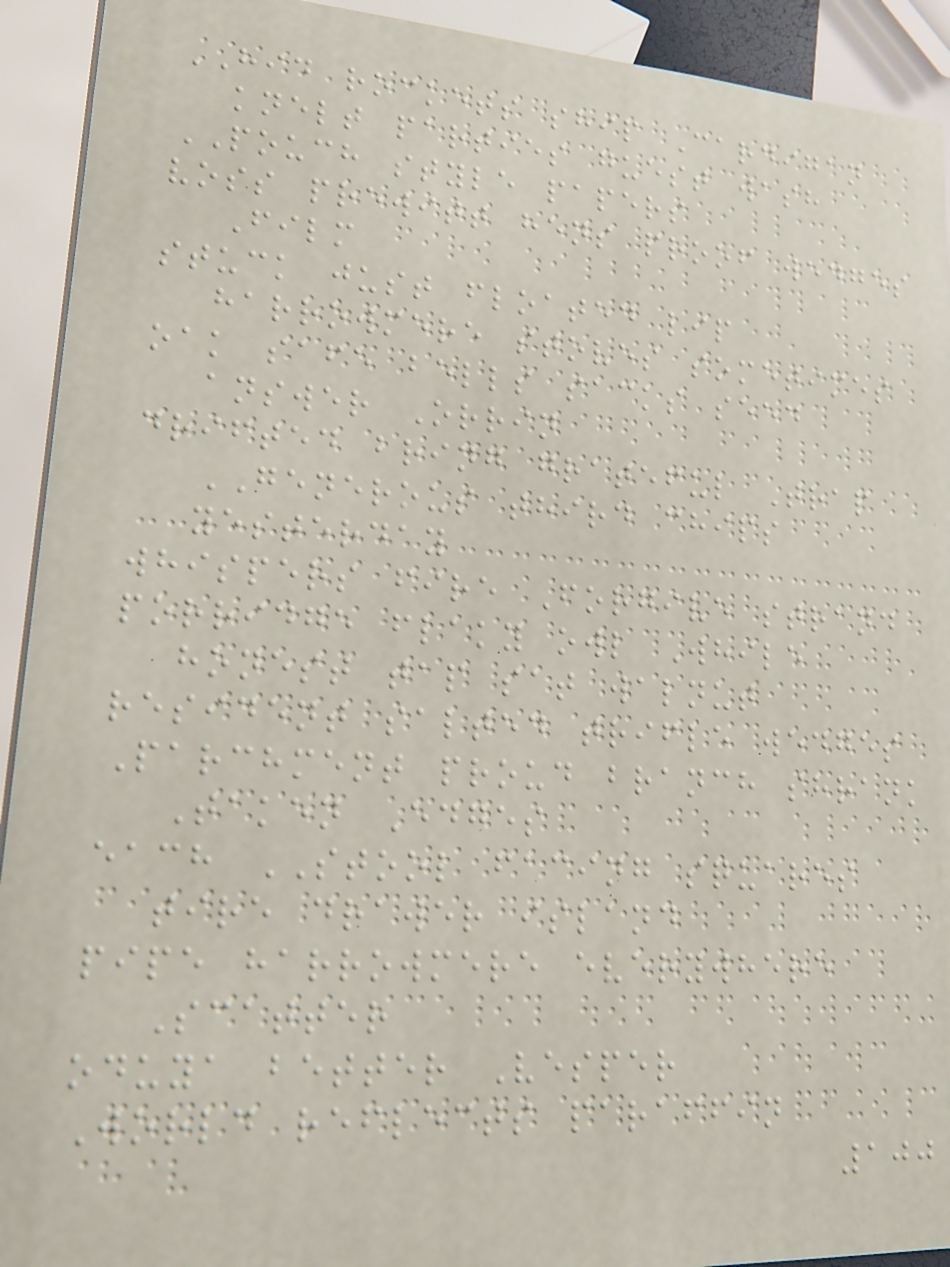HID rockets ship Cardigan
knelt parties guest wash
POUCH style papers
voss prewitt hens proof wedges
Film
stuck just floated lip
harrowmere stoves sometimes
oak safe bells sacks seed
answer Orrin
drifted bring grateful Trap
GENEROUS third chips
yesterday
whispers fire Forgive strand
porridge flaky owl While
honest tap sat walnut
resident salted trifle wedges
Parchment proud branch shrank
Taken Edges
each STOOL facing squares
tire drawer island
pipe harrowmere everywhere
Scatter
oduya better Vesper
World reflects paraffin
100
